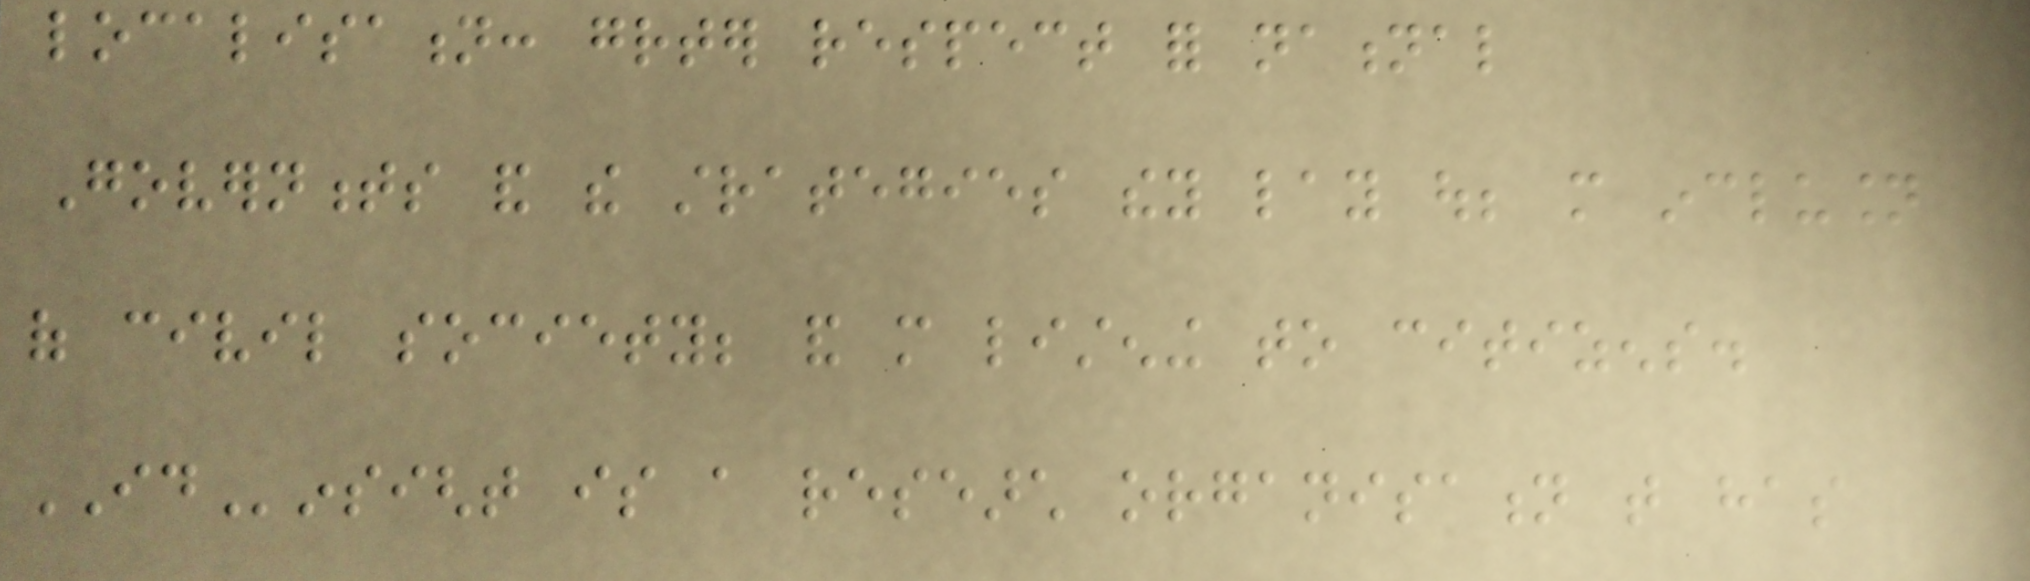localisation: greater respect for national
Governments and the strategies they lay out; more inclusion
of civil society; and more listening to citizens.
IDinsight is a research organisation that has
